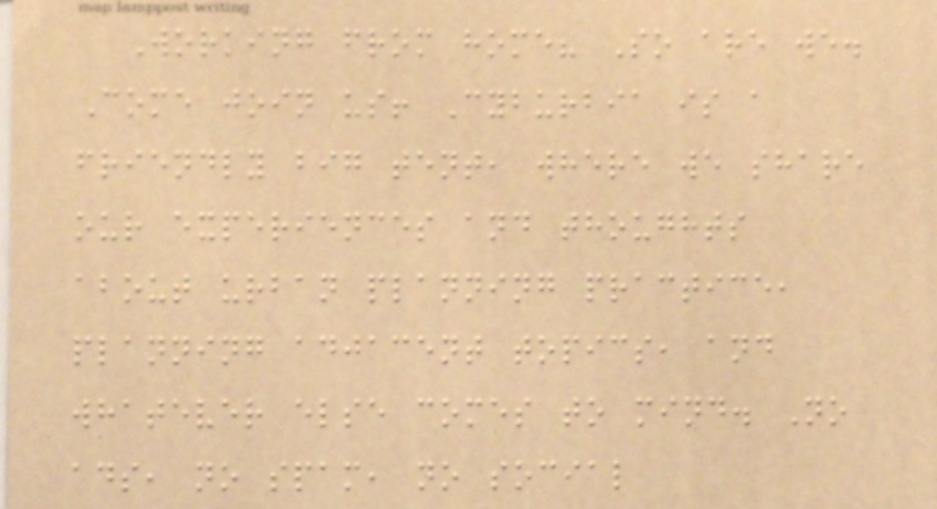Working from home? So are we.
Come join us! Cyburbia is a
friendly big tent, where we share
our experiences and thoughts
about urban planning practice,
planning adjacent topics, and
whatever else comes to mind. No
ads, no spam, no social
